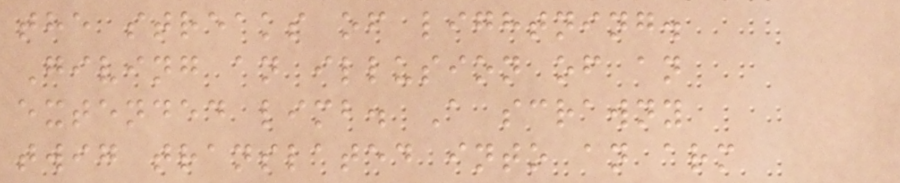the streaks of lightning.
Giving an illusion of an
extended limb. A scrawny
twig translated into an arm
